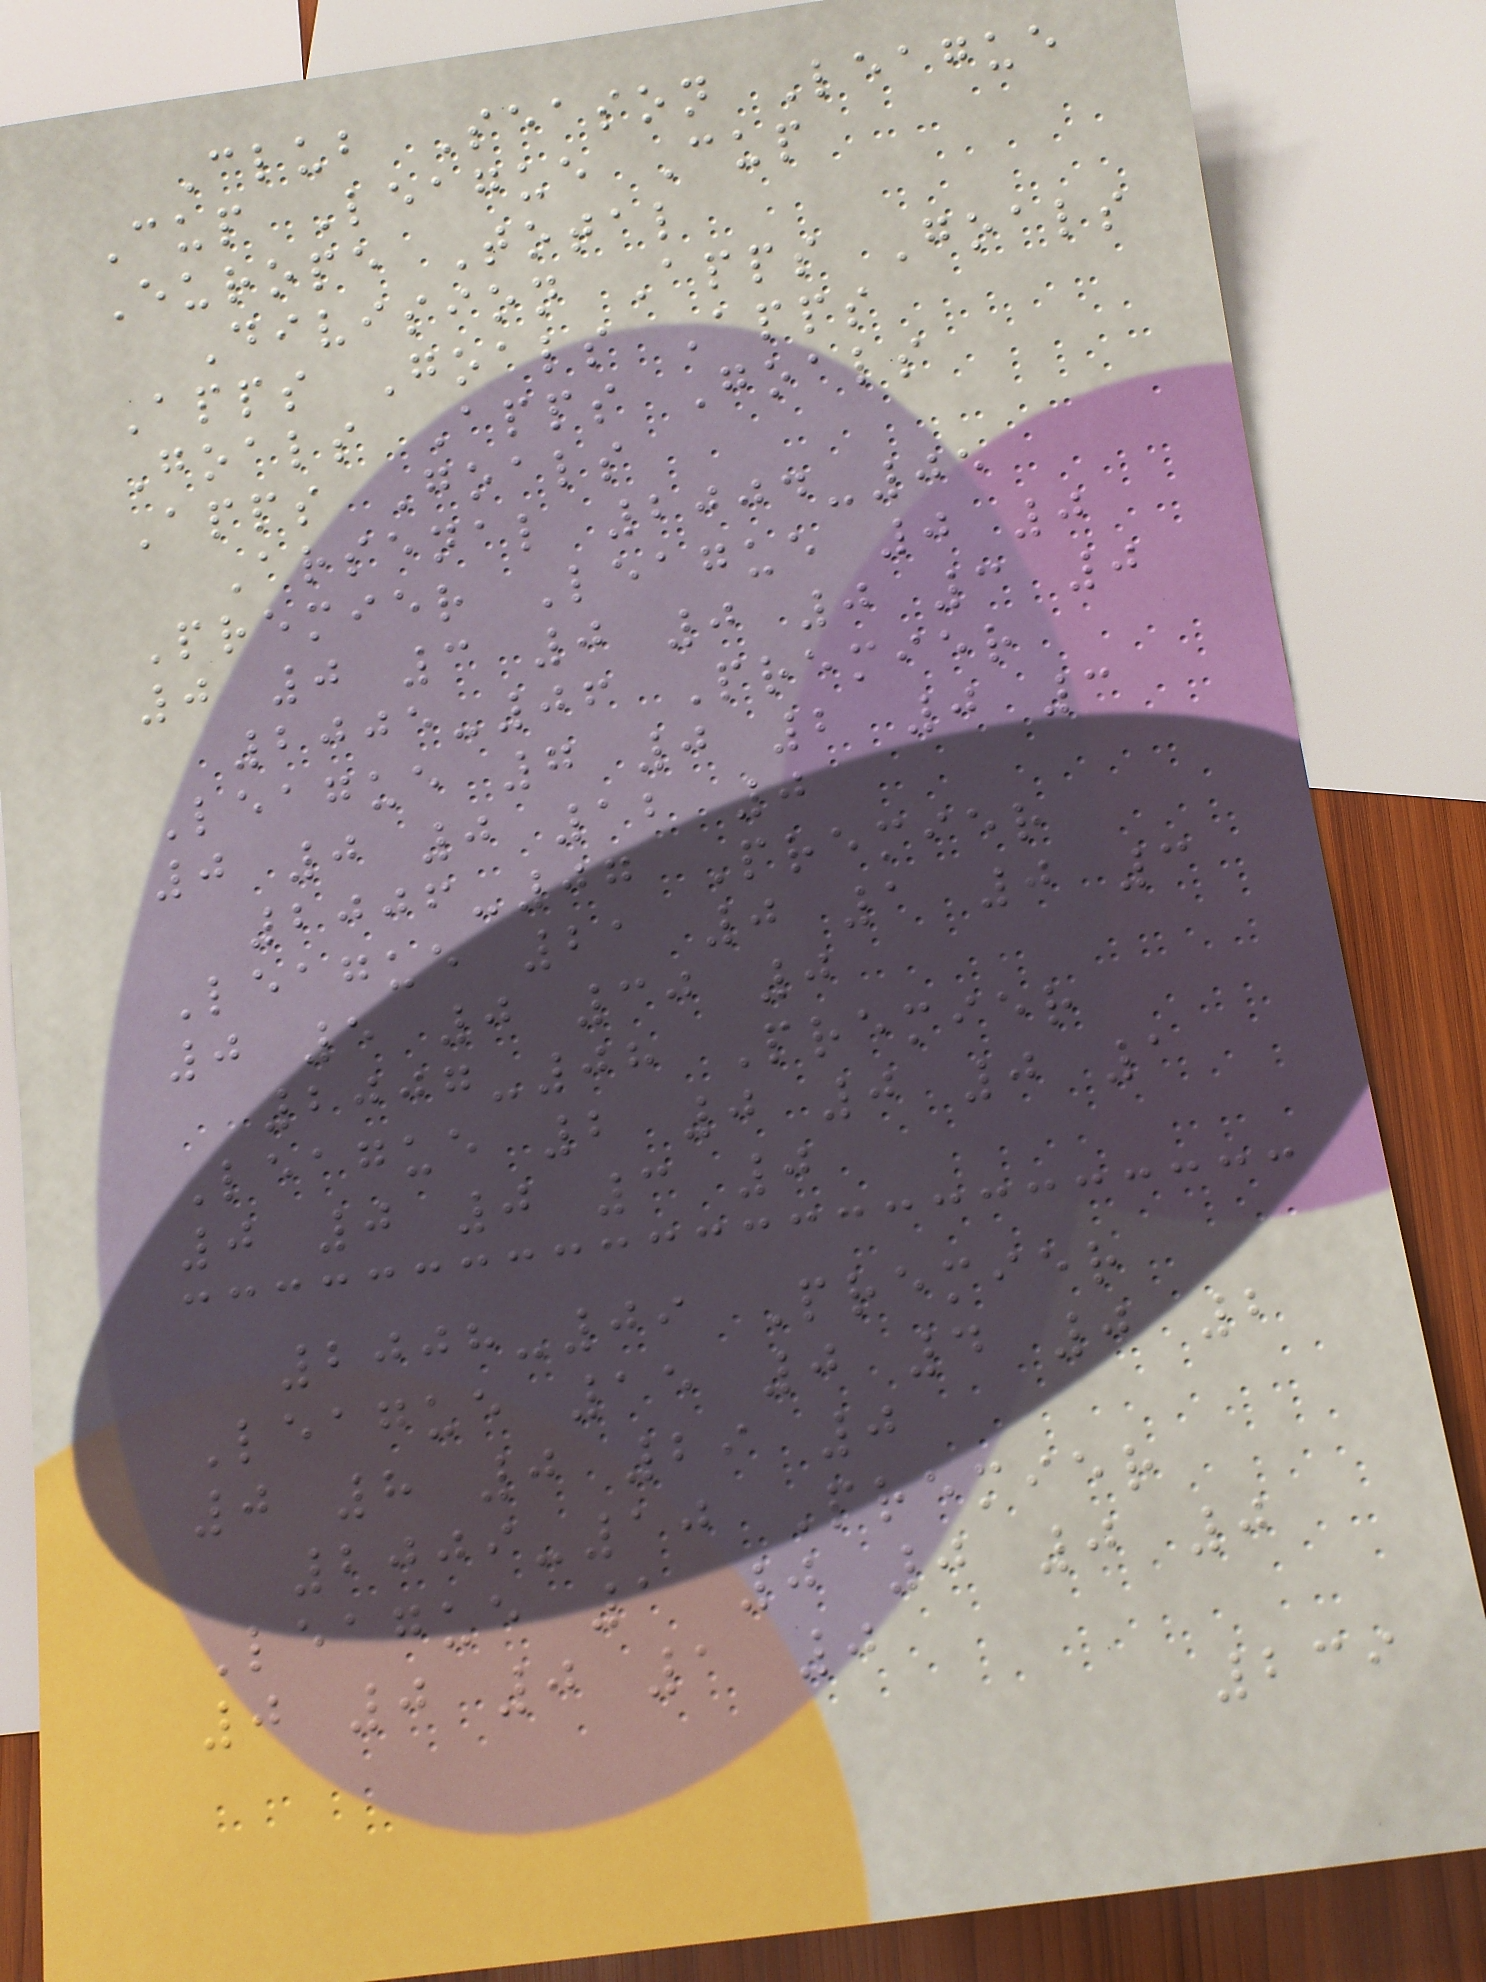Club Season League
Cup League Cup
Europe Total
Division Apps Goals
Apps Goals Apps
Goals Apps Goals
Apps Goals
Arsenal 2004-05
Premier League 0 0
0 0 3 0 0 0 3 0
2005-06 Premier
League 7 0 2 0 3
0 0 0 12 0
2006-07 Premier
League 21 0 1 0 3
0 5 0 30 0
2007-08 Premier
League 2 0 0 0 1
0 0 0 3 0
2008-09 Premier
League 15 0 4 0 2
0 8 0 29 0
2009-10 Premier
League 1 0 0 0 0
0 0 0 1 0
239
